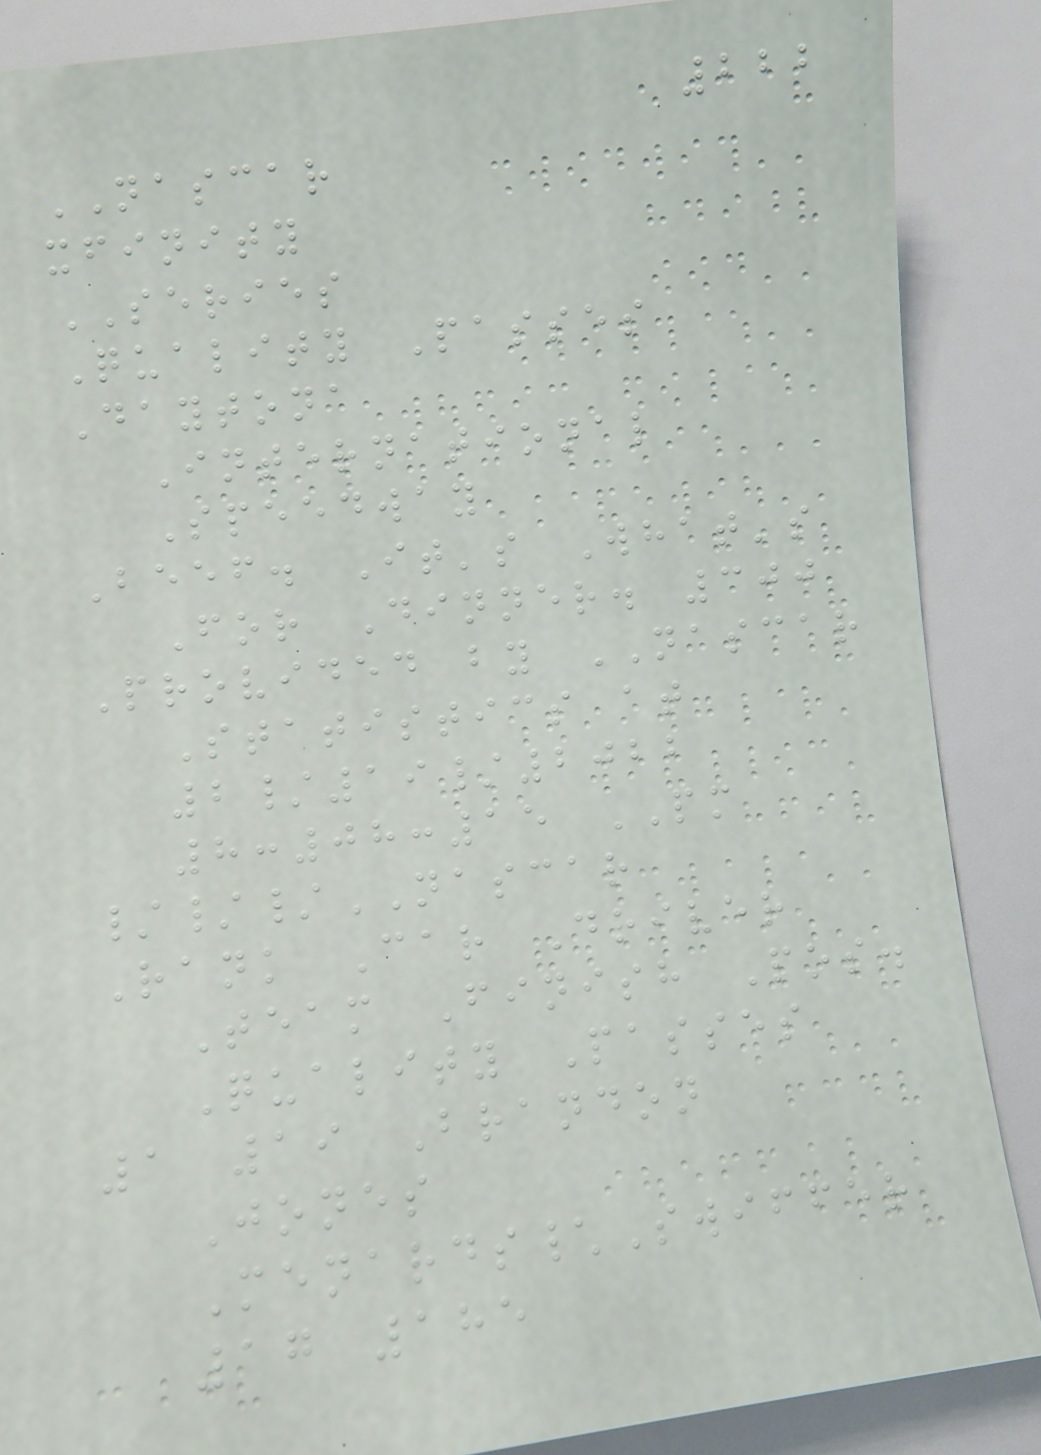222
NASCAR
xfinity
SERIES
Quality Passes
Daytona
International
Speedway
Beef. It's What's
For Dinner. 300
Provided by NASCAR
Statistics at
2/19/2022
8:08:15 PM
///NASCAR
Rank Car Driver
Team Finish Pos.
Quality Passes
1 19 Brandon
Jones
Menards\Swiffer
17 185
